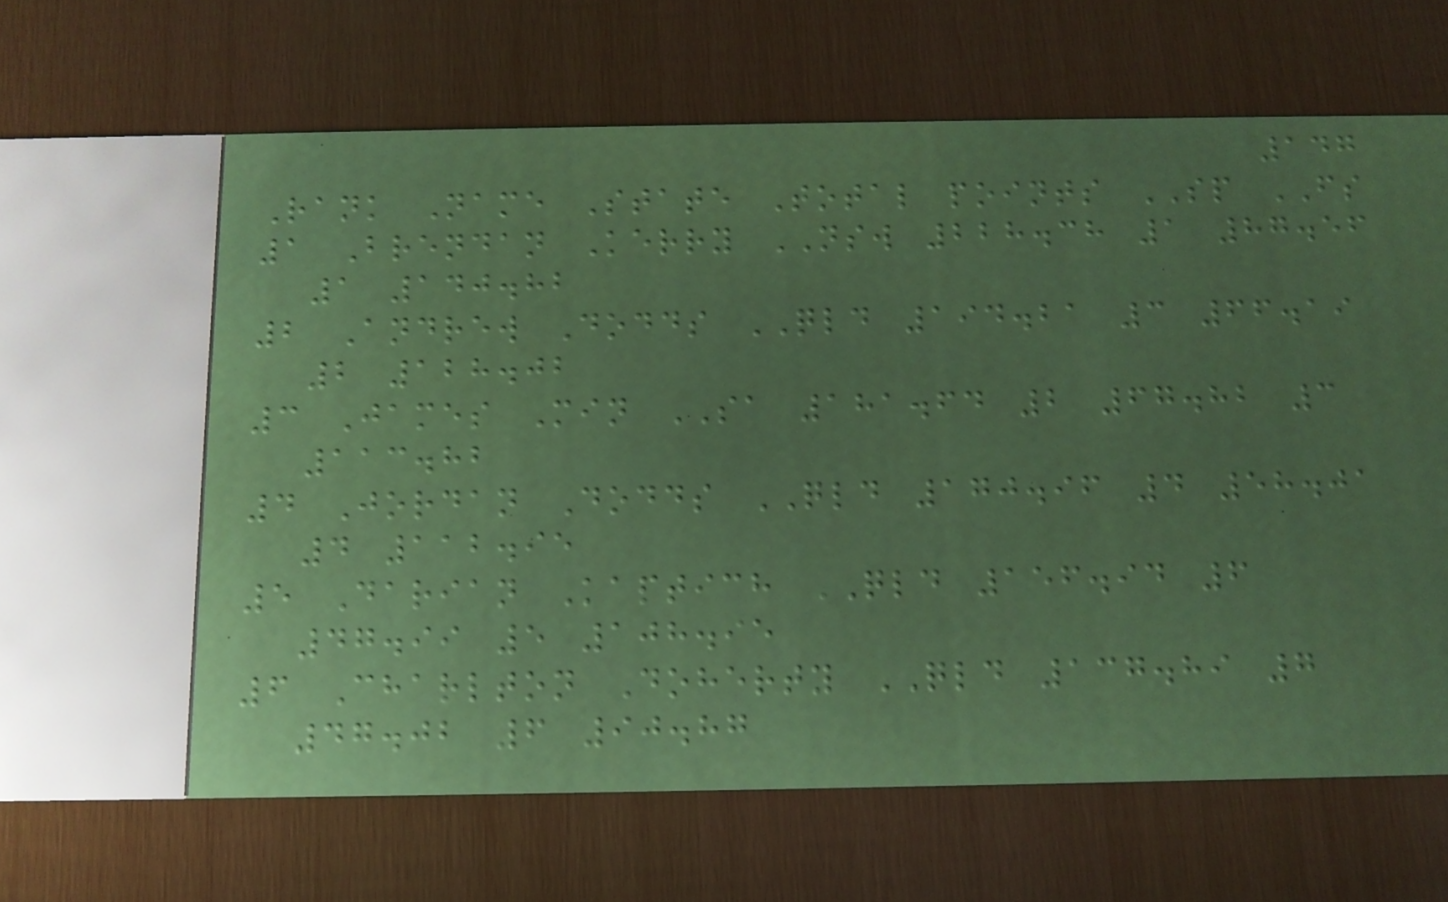147
Rank Name State Total points SP FS
1 Brendan Kerry NSW 228.38 1 87.56
1 140.82
2 Andrew Dodds QLD 194.21 3 66.19
2 128.02
3 James Min SA 181.64 2 67.82 3
113.82
4 Jordan Dodds QLD 170.96 4 58.01
4 112.95
5 Darian Kaptich QLD 156.94 6
47.99 5 108.95
6 Charlton Doherty QLD 137.89 7
47.02 6 90.87
